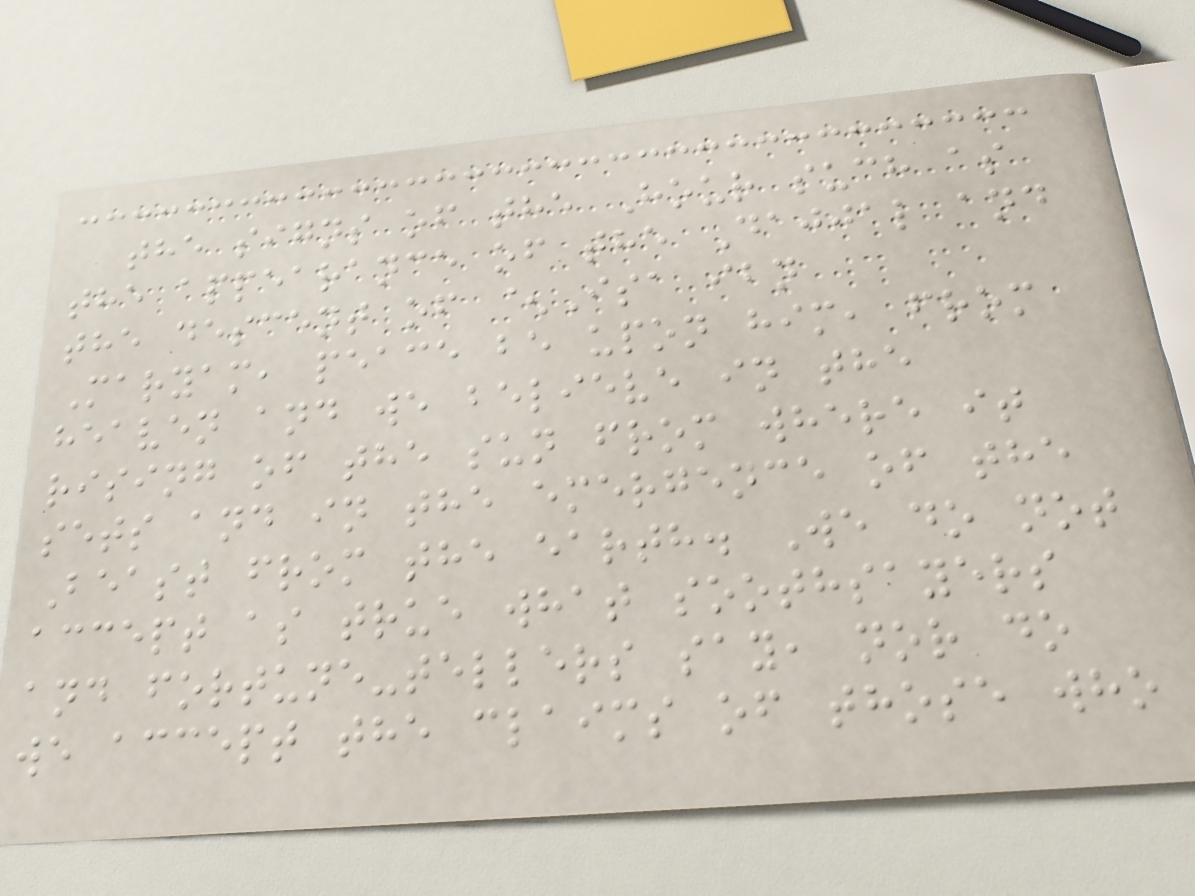the signs of the Hour such as
the appearance of the Dajjal and
the descent of ^Isa ibn
Maryam, peace be upon him, from
heaven and we believe in the
rising of the sun from where it
sets and in the emergence of the
Beast from the earth. We do not
accept as true what soothsayers
and fortune-tellers say, nor do
we accept the claims of those who
